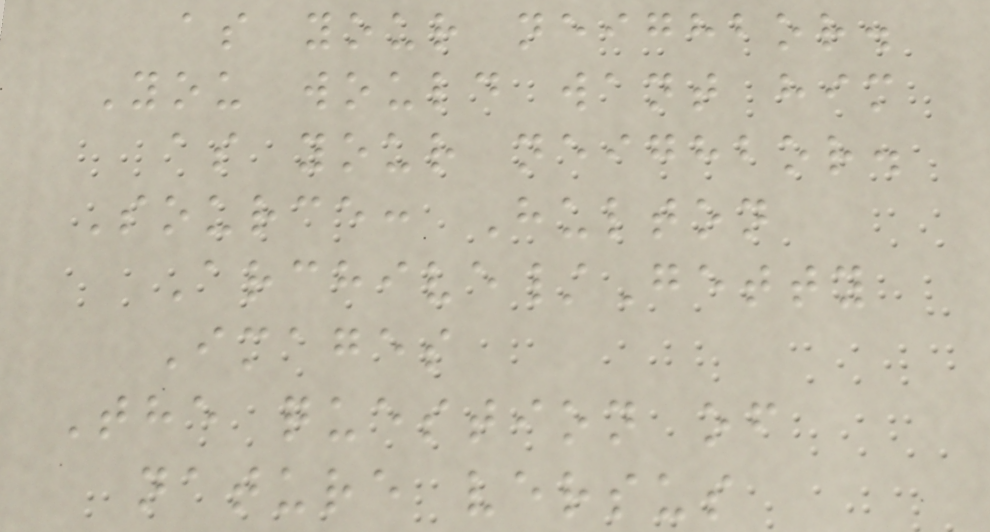as your neighbor.
You would want him
as your neighbor.
Source: Hulton
Archive/Getty
Images
The question of
nature versus
